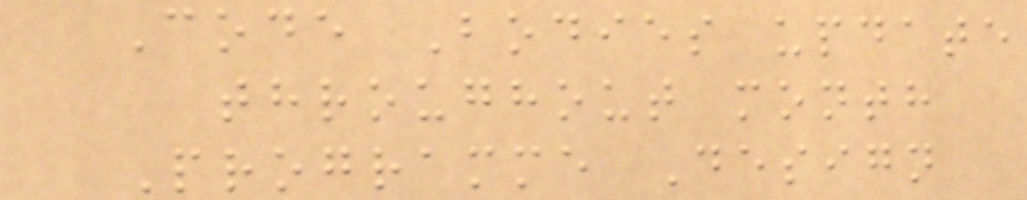Code Bodies update
throughout month
Programme Design
